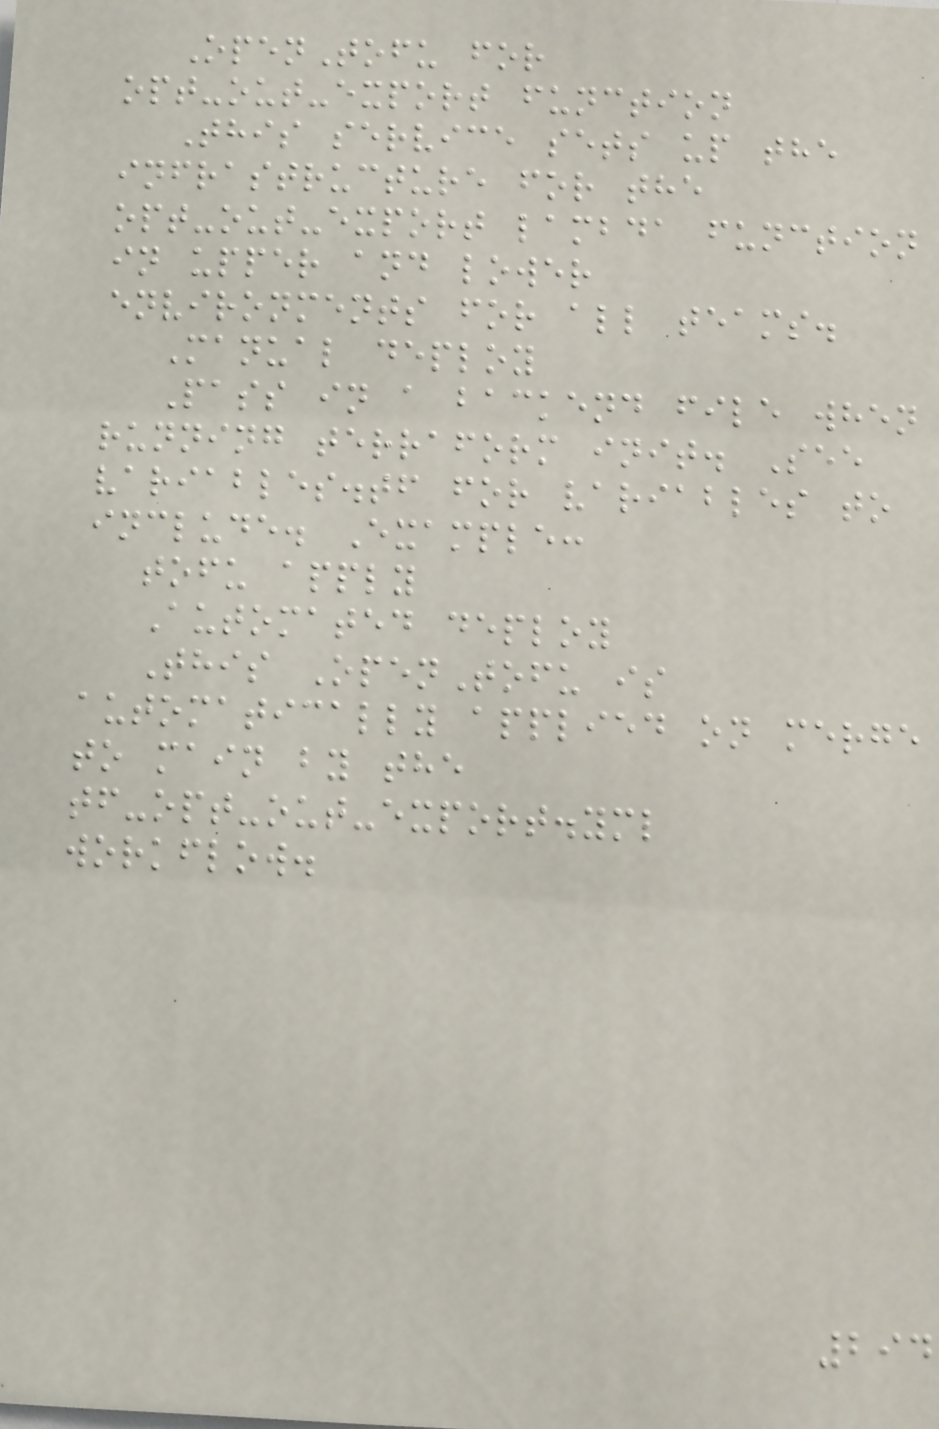OpenTofu for
opt-out-export function
This service sets up the
infrastructure for the
opt-out-export lambda function
in upper and lower
environments for all teams.
Manual deploy
Pass in a backend file when
running terraform init. See
variables.tf for variables to
include. Example:
tofu apply
Automated deploy
This OpenTofu is
automatically applied on merge
to main by the
tf-opt-out-export.yml
workflow.
294
